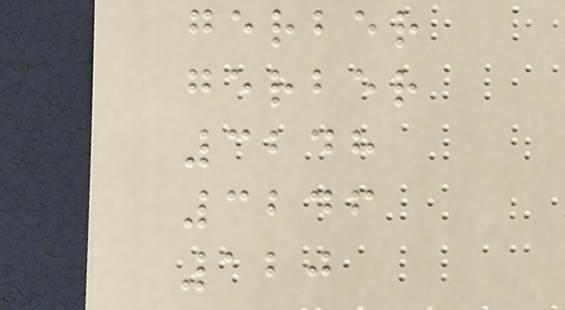gerber
gerber
3248
3246
120
